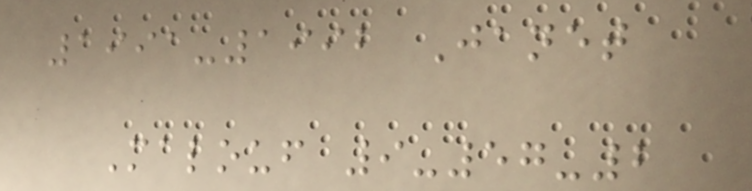1991-1992 Janet
Malouf 9-57-2
